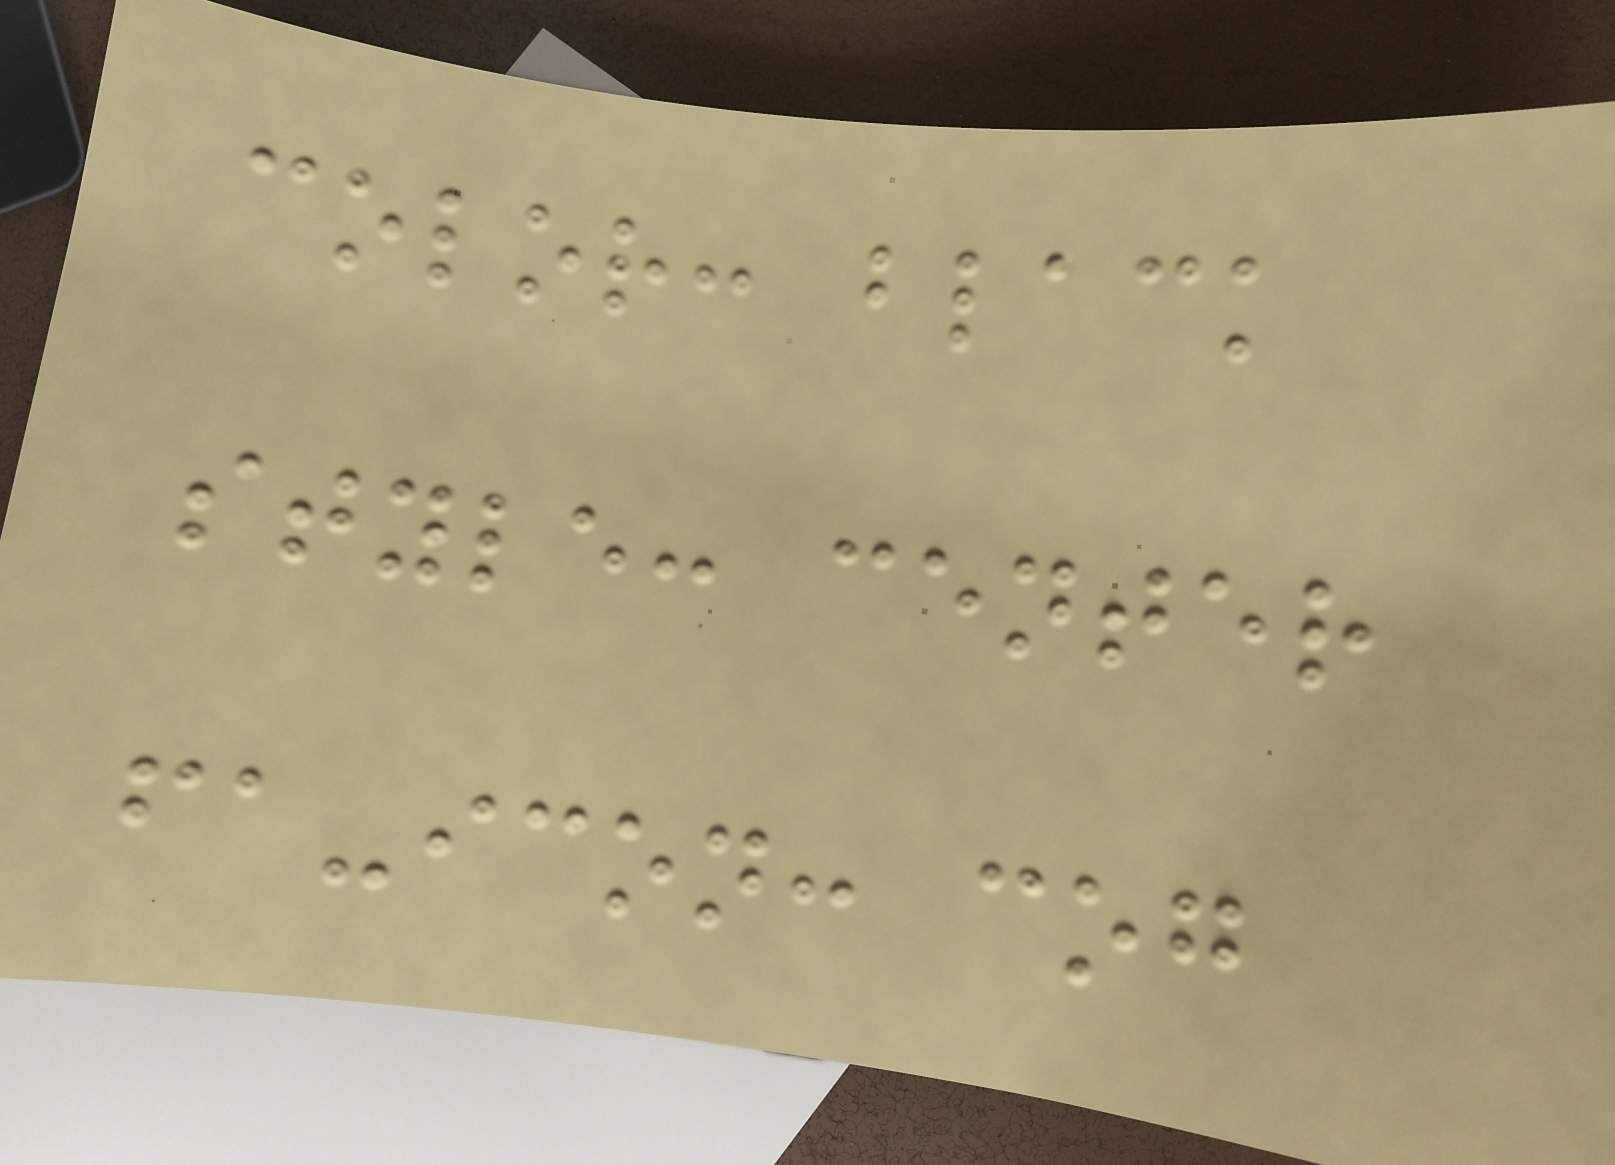color: black
style: center
fa-icon: cog
